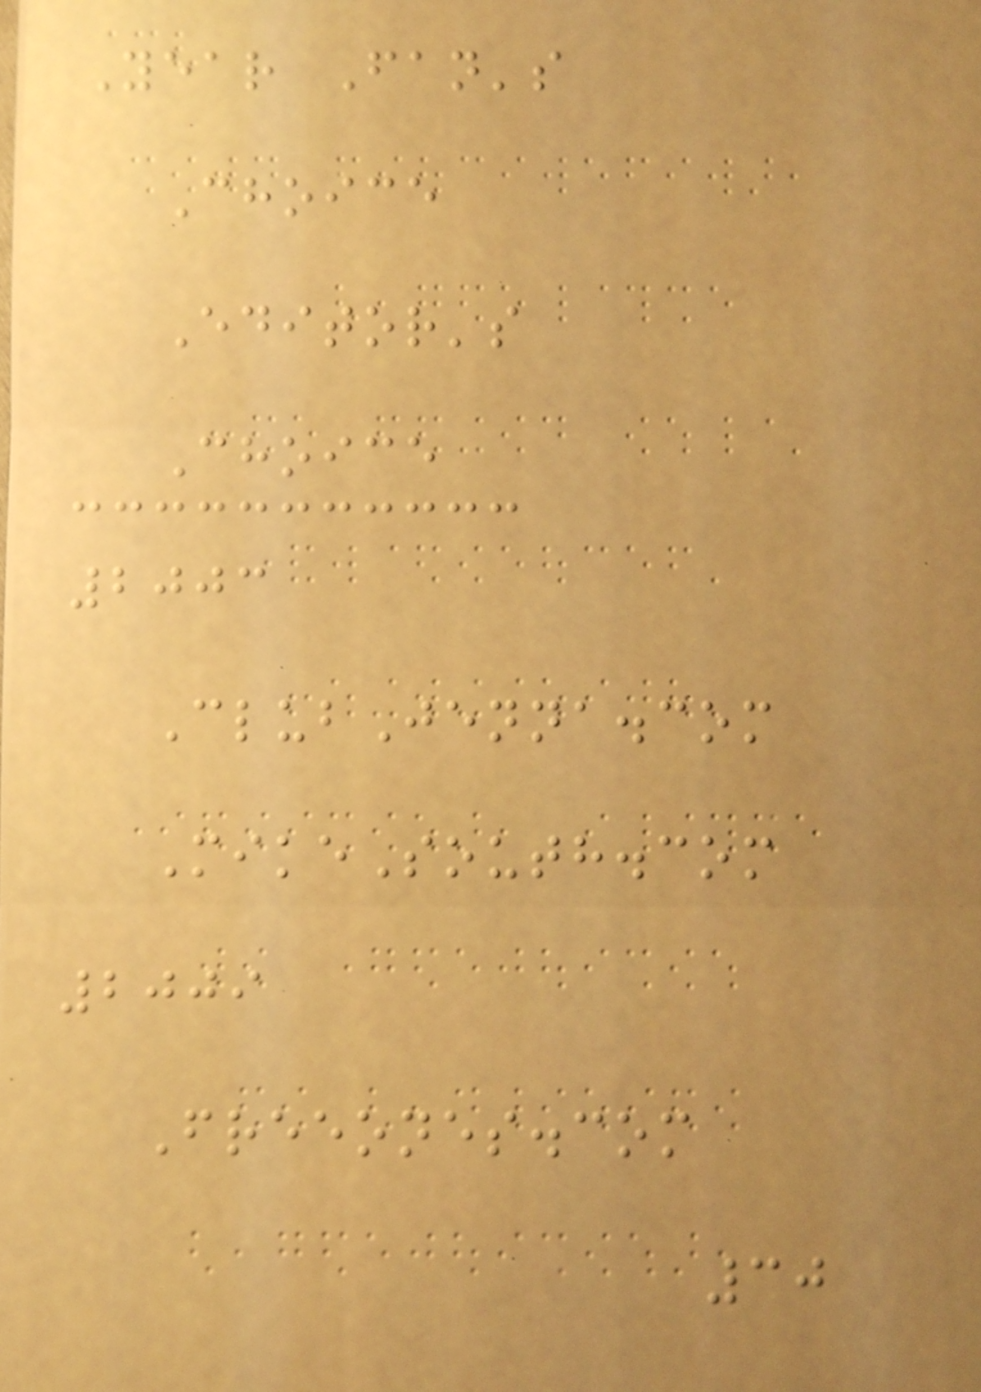Year Fan's
Choice
Editor's
Choice
2003
ClubJenna.com
MikeSouth.com
2009
Freeones.com
30
